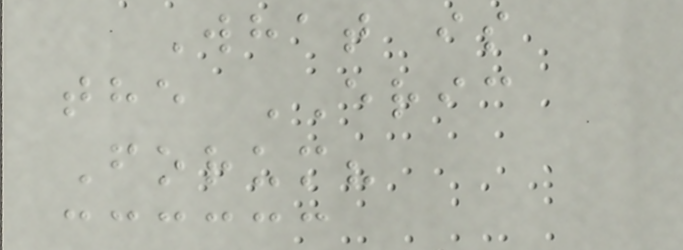What is
the ERIC
Forum?
